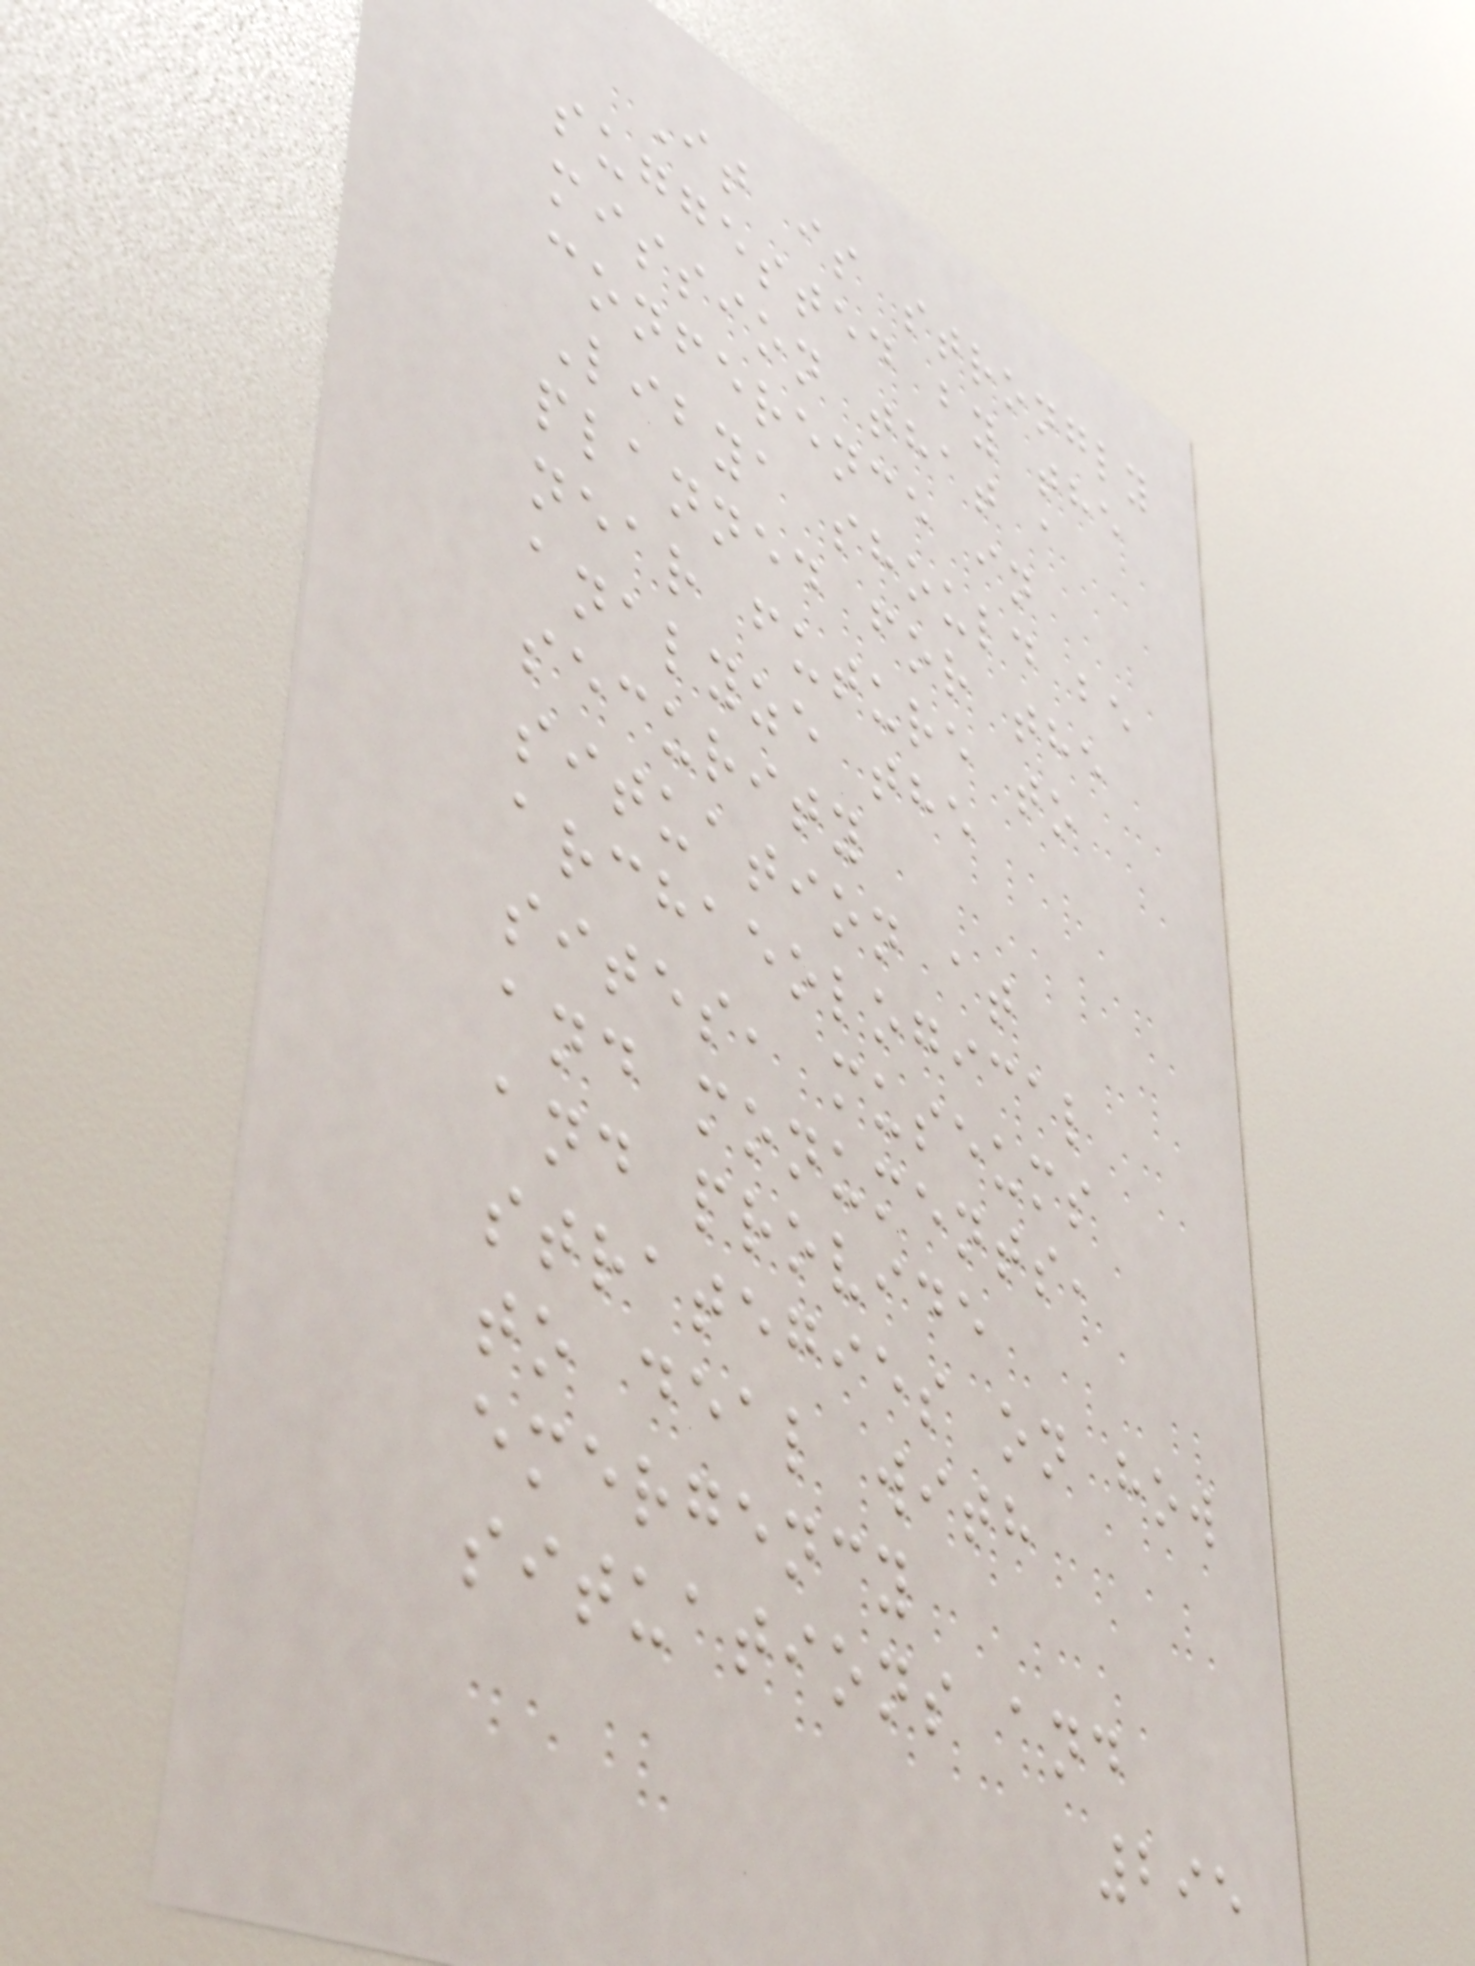It is strongly
suggested by the
mission that a
conference in
Libya should be
planned for the
near future to
analyze the
security
situation at
archaeological
sites, museums
and monuments,
and provide
strategies on how
to deal with
emergency
situations and
295
